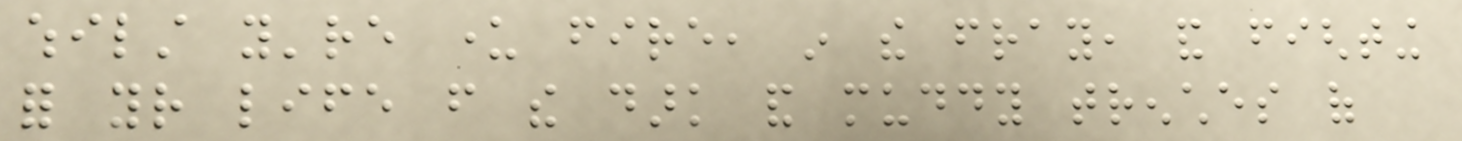whilst you're under fire, in the fray, and fighting
for your life from the dark and muddy trenches of
